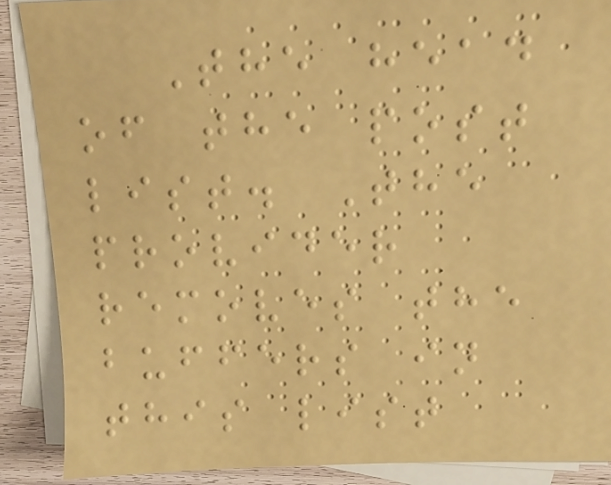The head
of the post
list. The
provider
removes the
buffers in
this list
